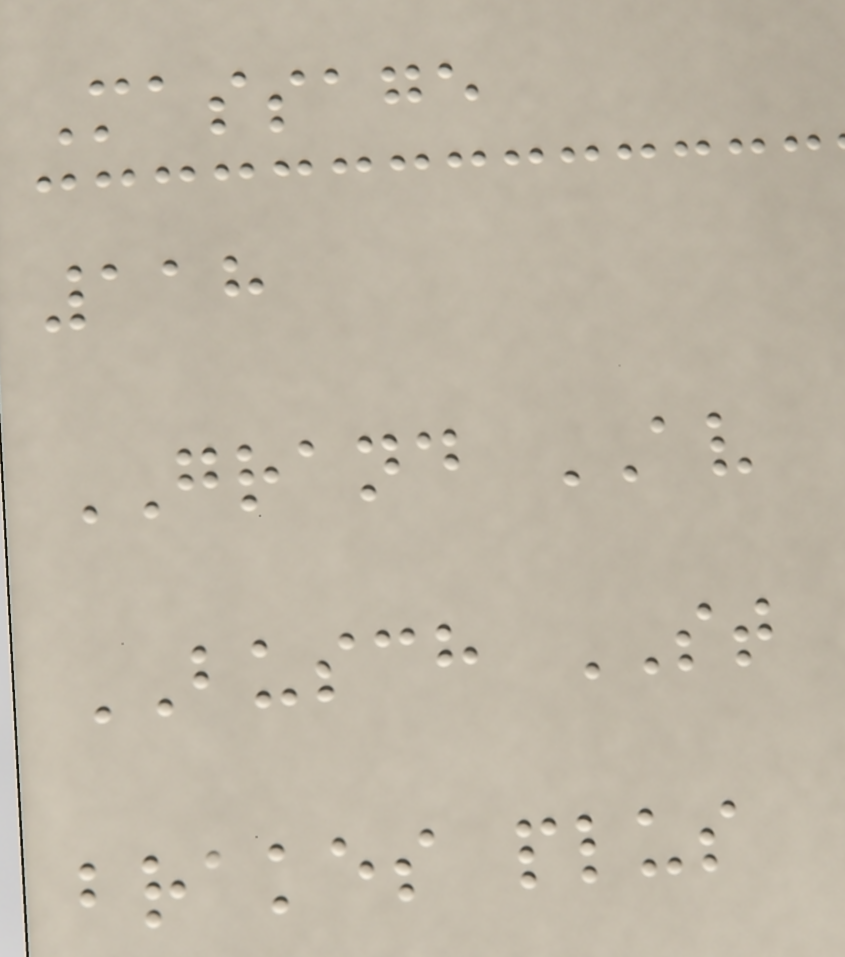Massage
118
GRAND AV
BUSCH ST
brakes plus
